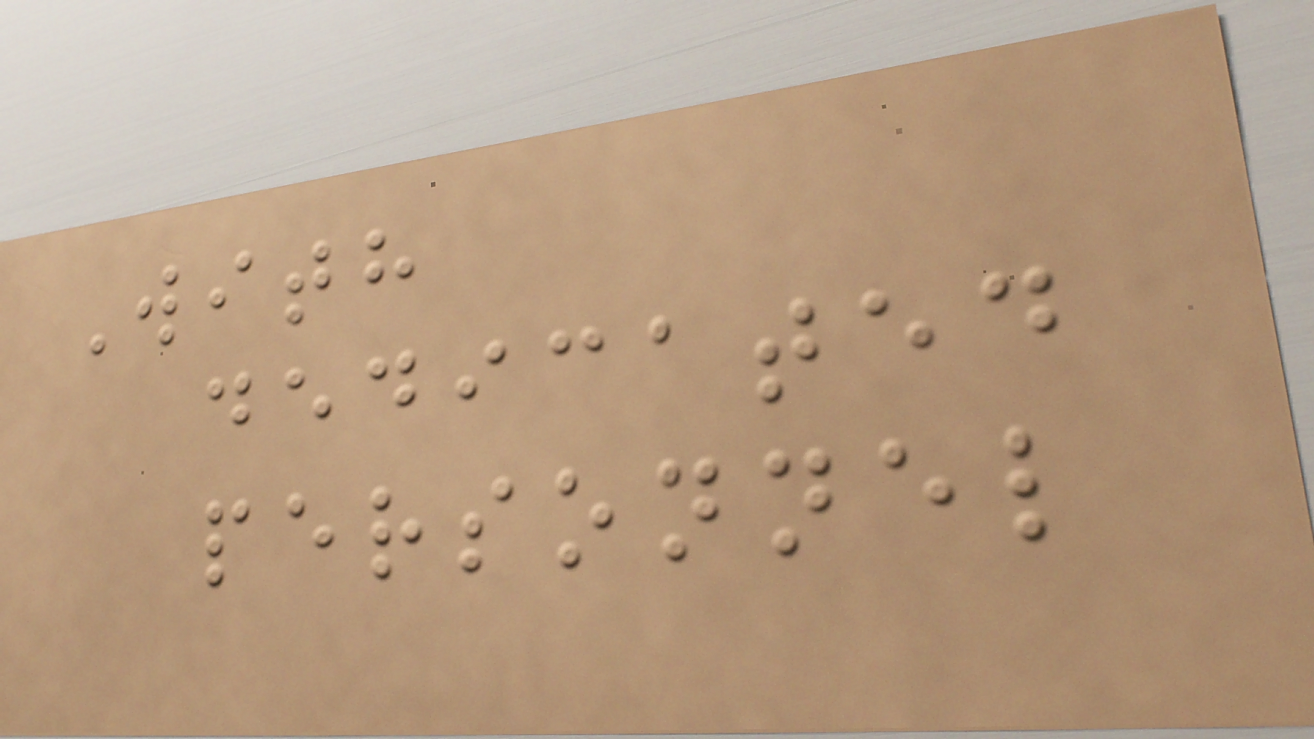With
dedicated
personnel
